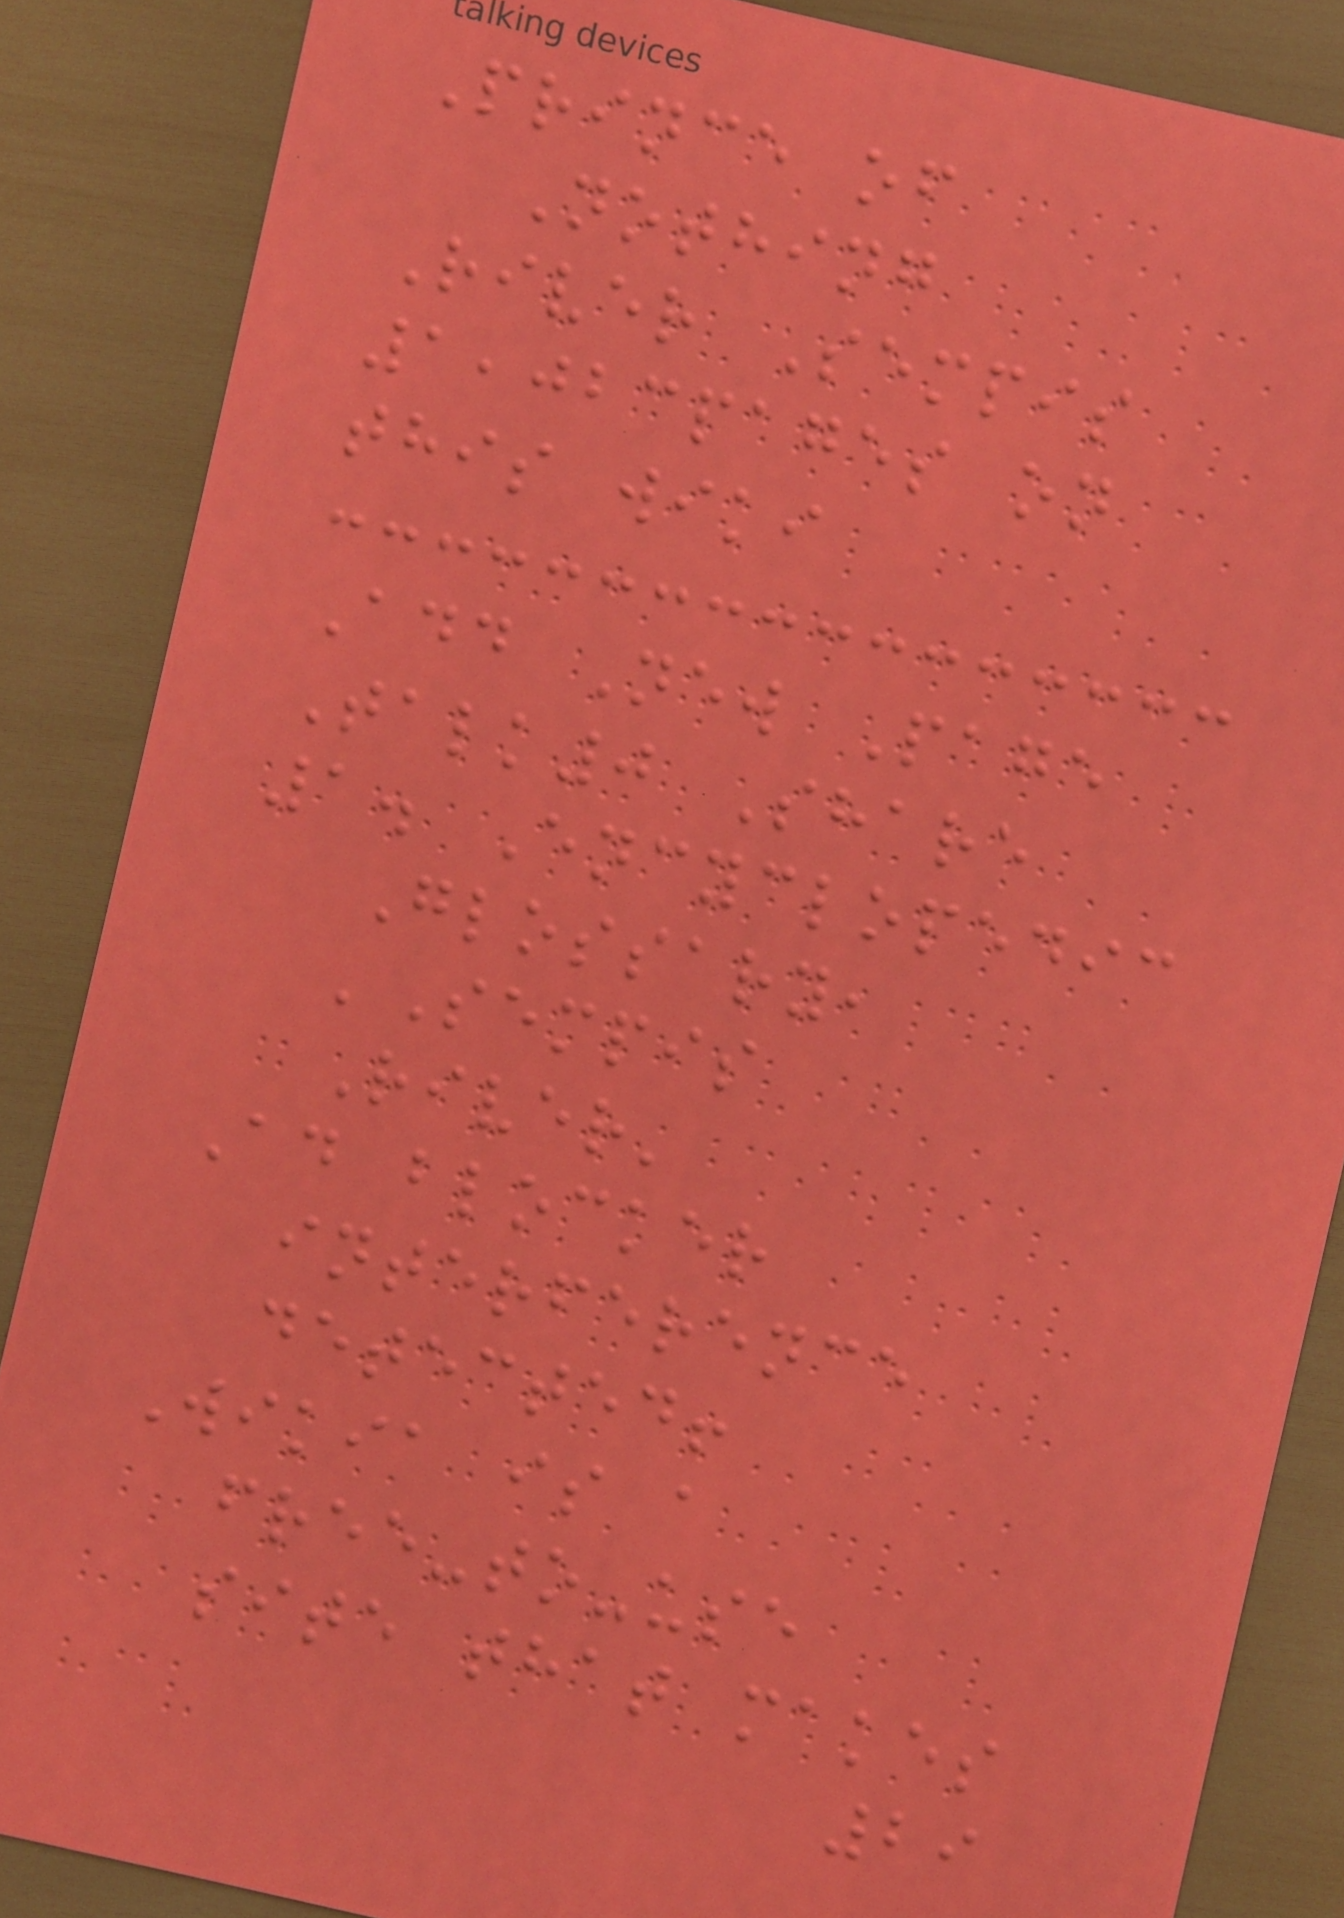Prince of
Nothing
River Sempis
1,023pages on
this wiki
Add New Page
Talk0 Share
1. Encyclopedic
Glossary,
'Sempis
River'
Ad blocker
interference
detected!
Wikia is a
free-to-use
site that makes
29
